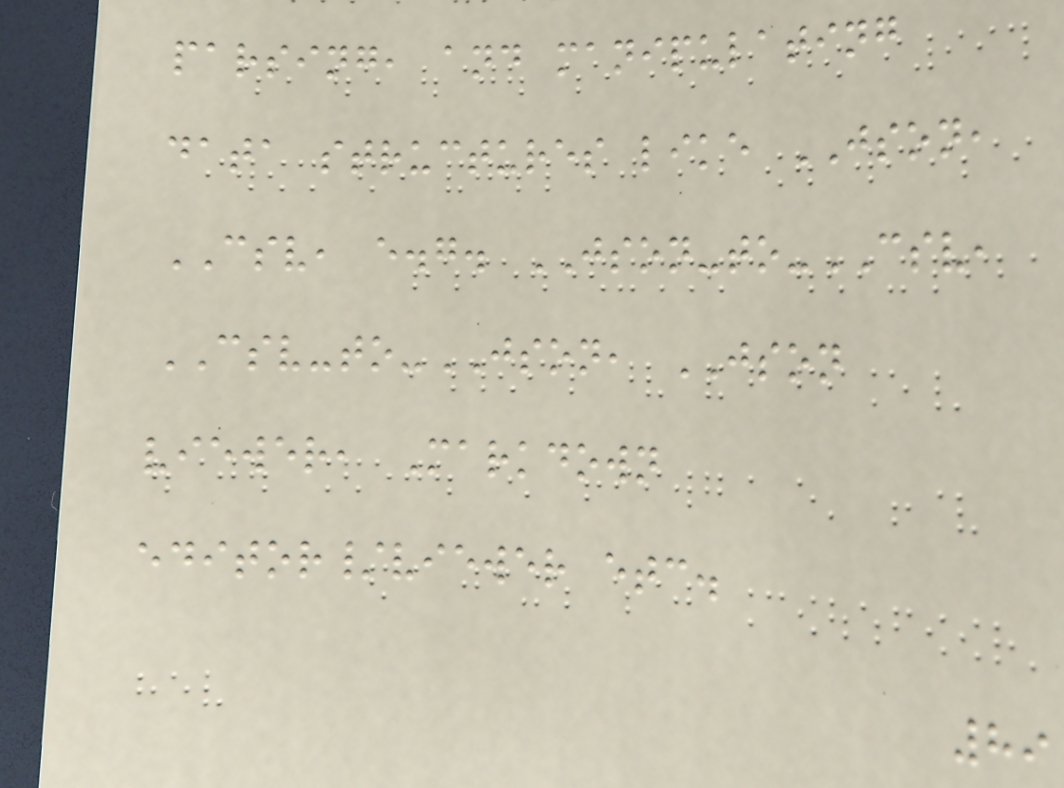parsing, and manipulating
data structures like JSON,
CSV, e.g. JSON-to-CSV,
CSV-to-JSON, JSON
viewer, Markdown
editor/viewer etc.
89
